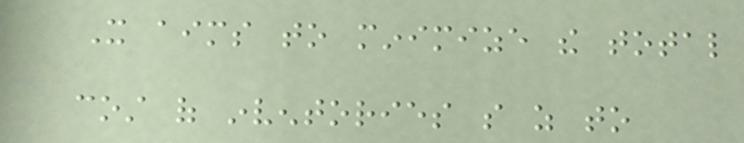It aims to minimize the total
cost of inventories so as to
